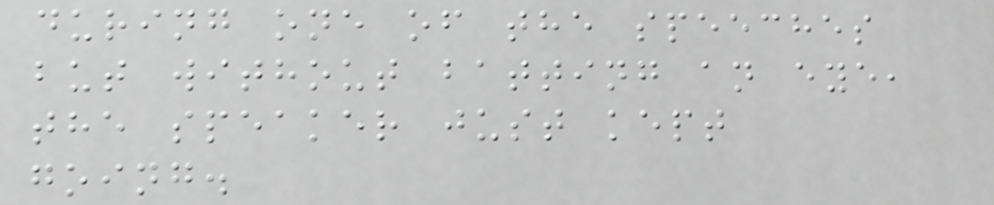during one of the speeches
but without batting an eye,
the speaker just kept
going.
